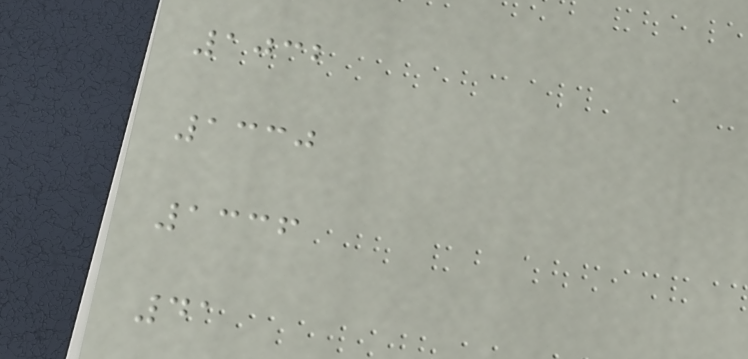1032
1330
1336
41
